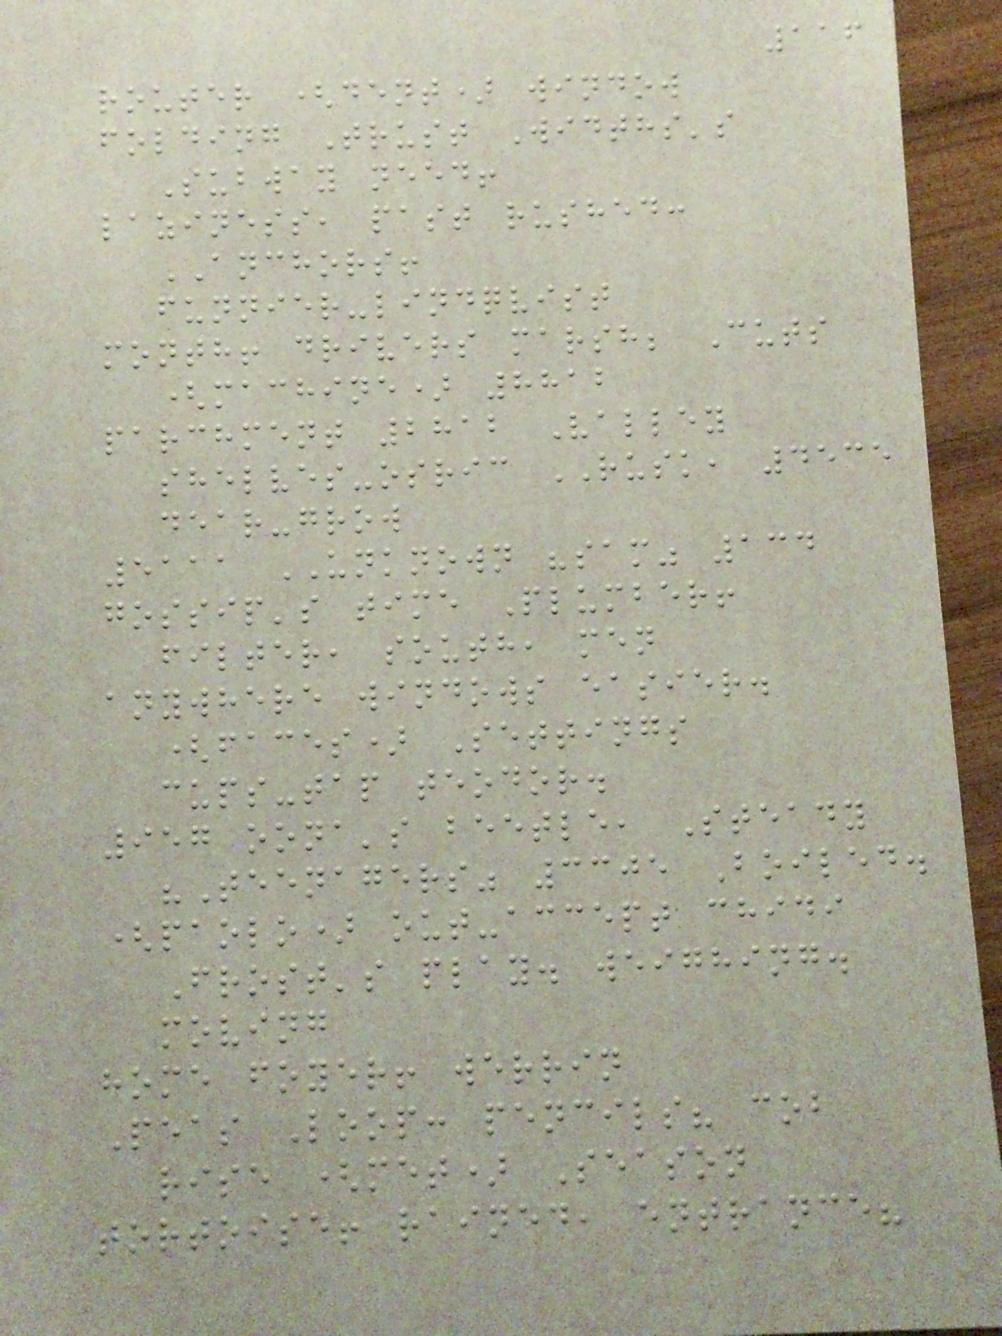116
router (dent) window
folding Trust Widths's
Subway need!
laziness, past rushed:
ANCHORS!
funnier-lindqvist
month! drivers marsh; Cuts
(machine) 8812
parchment 2812 Valley
shelves-osric RUSK, 4535
dear-grow
5111 UNKNOWN "sam" 134
gossip's time Plumber!
filter, south, men
anywhere windows easier.
(faces) Settings
cups-tap teodor.
957 oona's beetle, Steady
"Teenagers" 3305 Boiled.
(paolo) out-accept chidi
Frost's play. weighing.
moving
home foyer! werrin
Peas Loop: pencils? cob
rise (met) Season
tortoise! rained, entrance?
